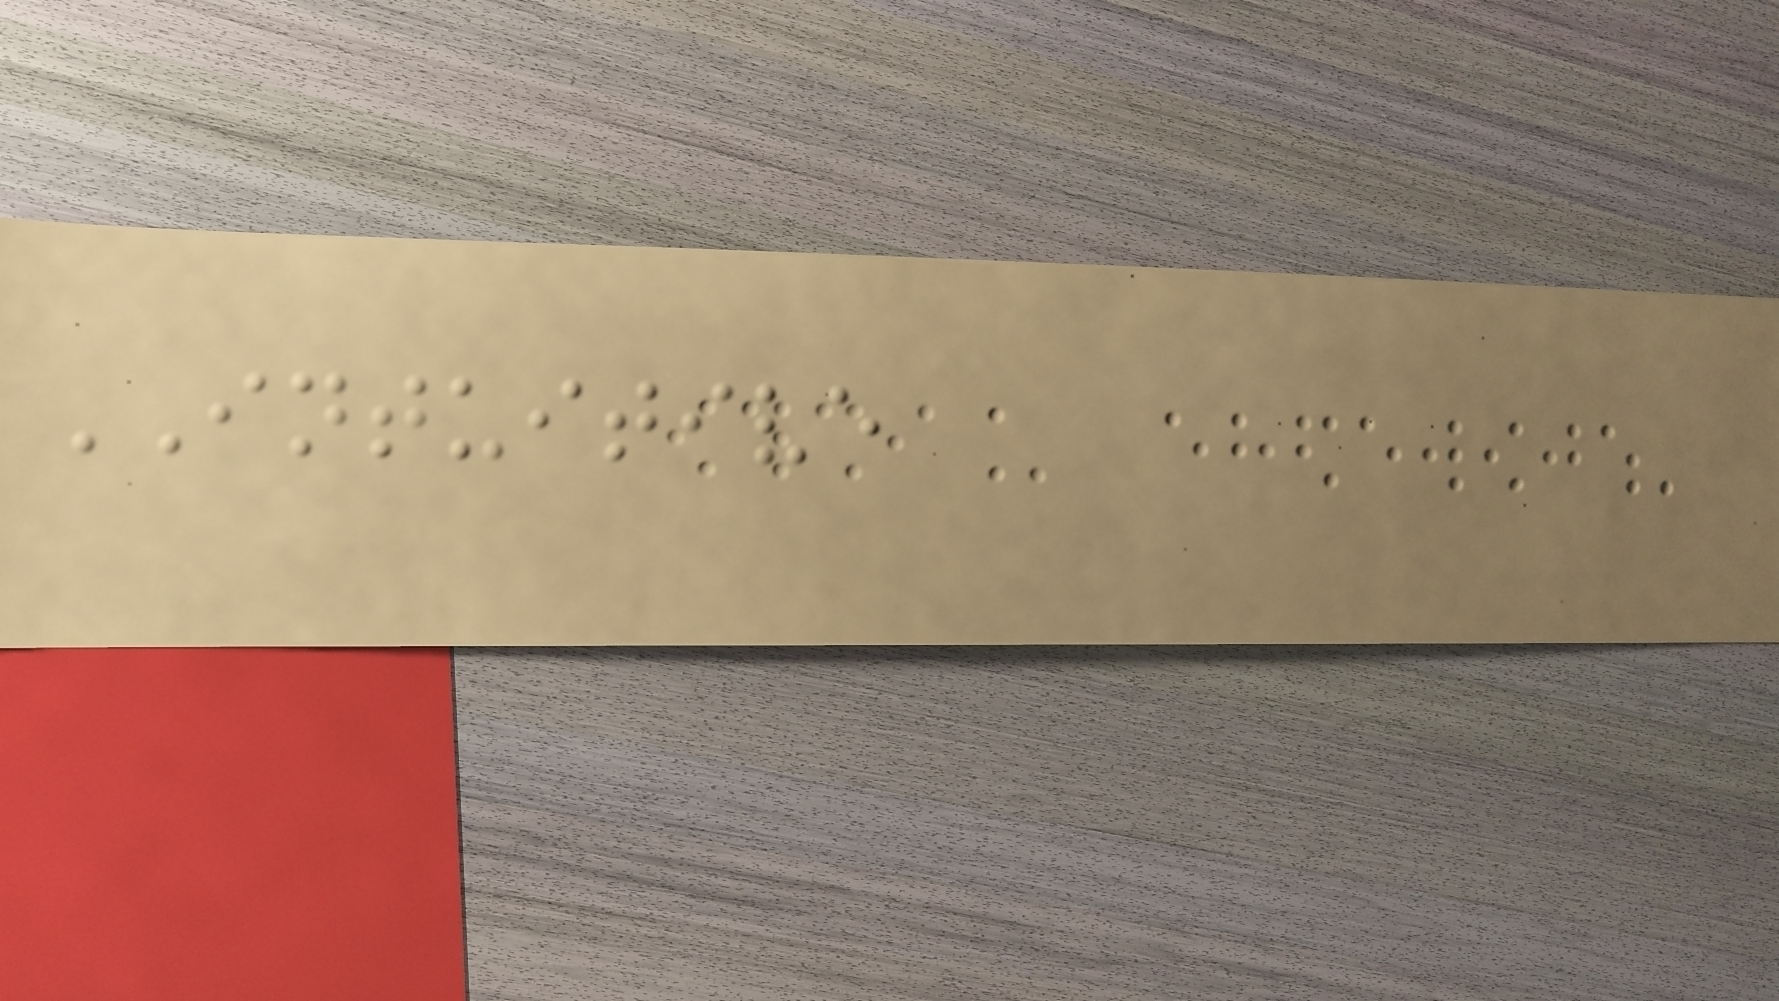INTUITIVE
